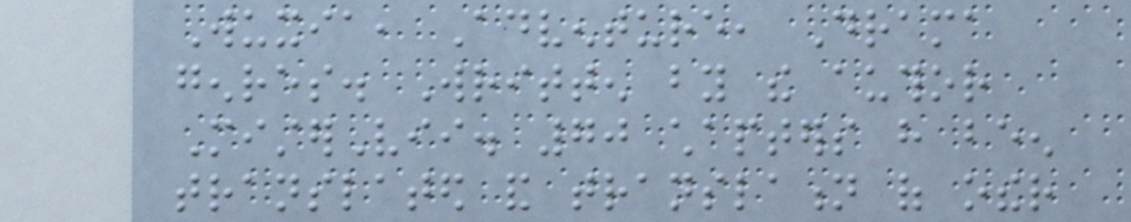Wuxia, Adventure, Drama
genres. Written by the author
MisterVii. 70 chapters have been
translated and translation of other
